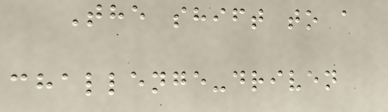The shift to a
challenge-driven
